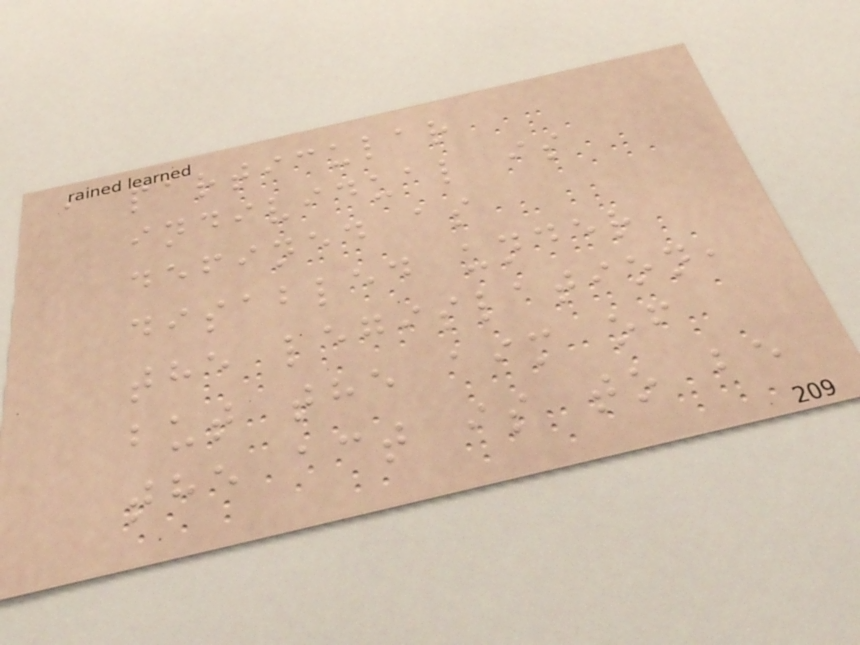a particular
individual is
defined as
disabled under
the legislation,
but the aim of
the act is to be
